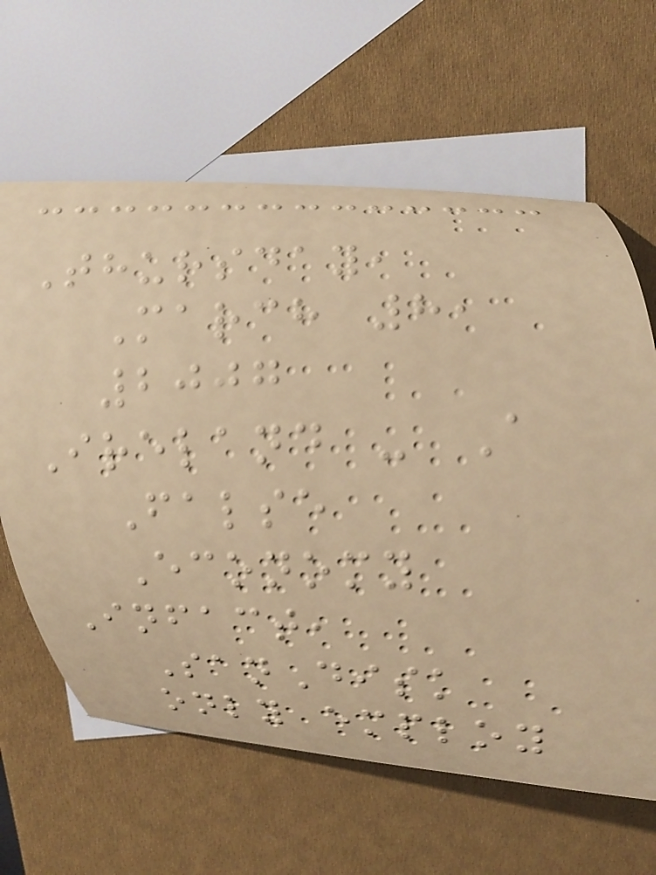Thursday,
March 8,
2007
Ireland - A
False
Economy
Infact,
SanDisk
only employ
